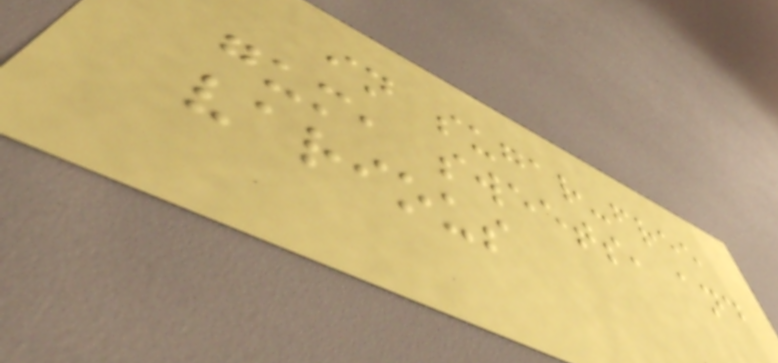in sugar-free
gum, sweets, and
various
